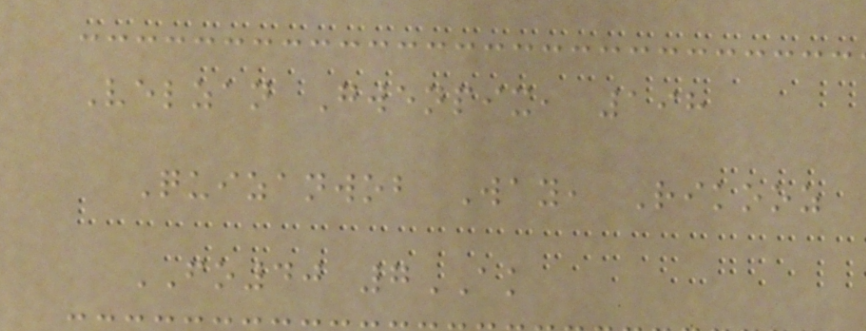Velzan Gwenpix, 198
Quizanwob Way, Rikooz
FO40 7AK
